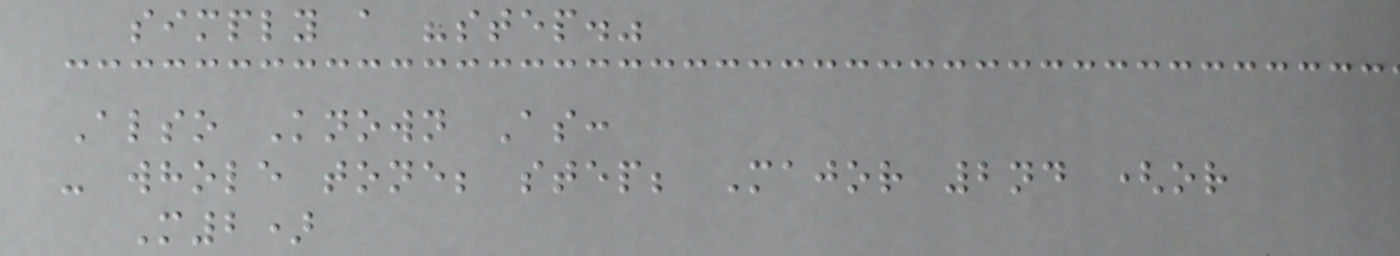simply a "step."
Also Known As:
- whole tone; step; Major 2nd (or
M2)
